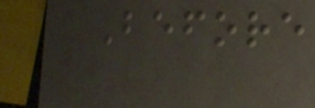Before
